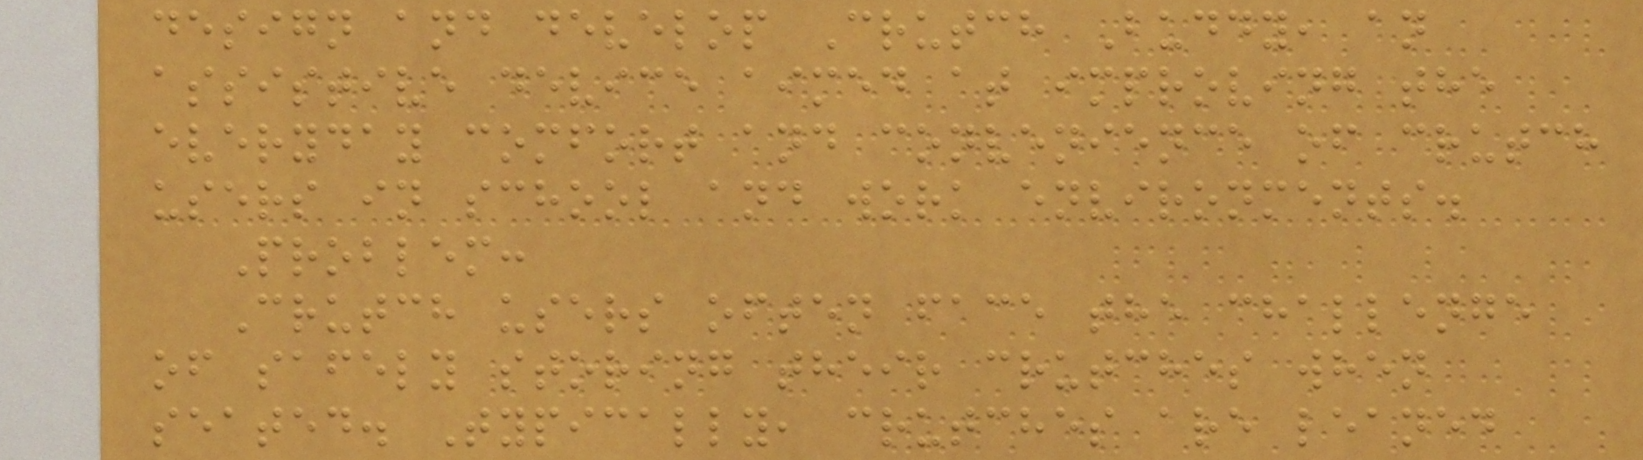design and develop Crutch Buddy, an
assistive device aimed at improving the
everyday comfort and convenience of crutch
users in school and work environments.
Problem:
Crutch users often face the challenge
of safely storing their crutches when
seated. Typically, crutches are leaned
